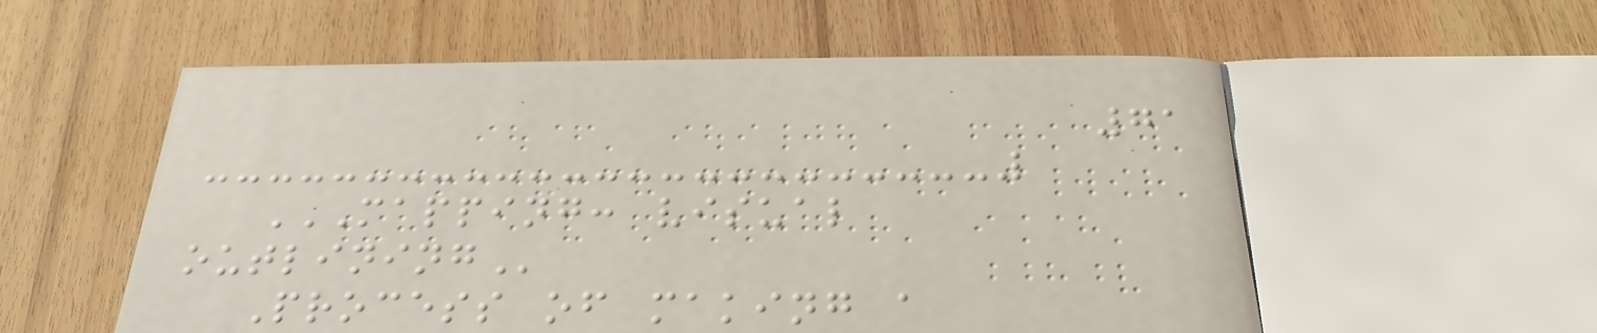71
MAPPING: VISUAL
OUTLINING
Process of making a
